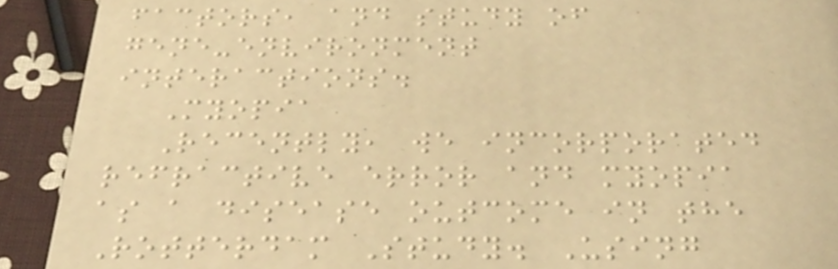factors, and study of
gene-environment
interactions.
Myopia
Recently, we incorporated
refractive error and myopia
as a disease outcome in the
Rotterdam Study. Using
